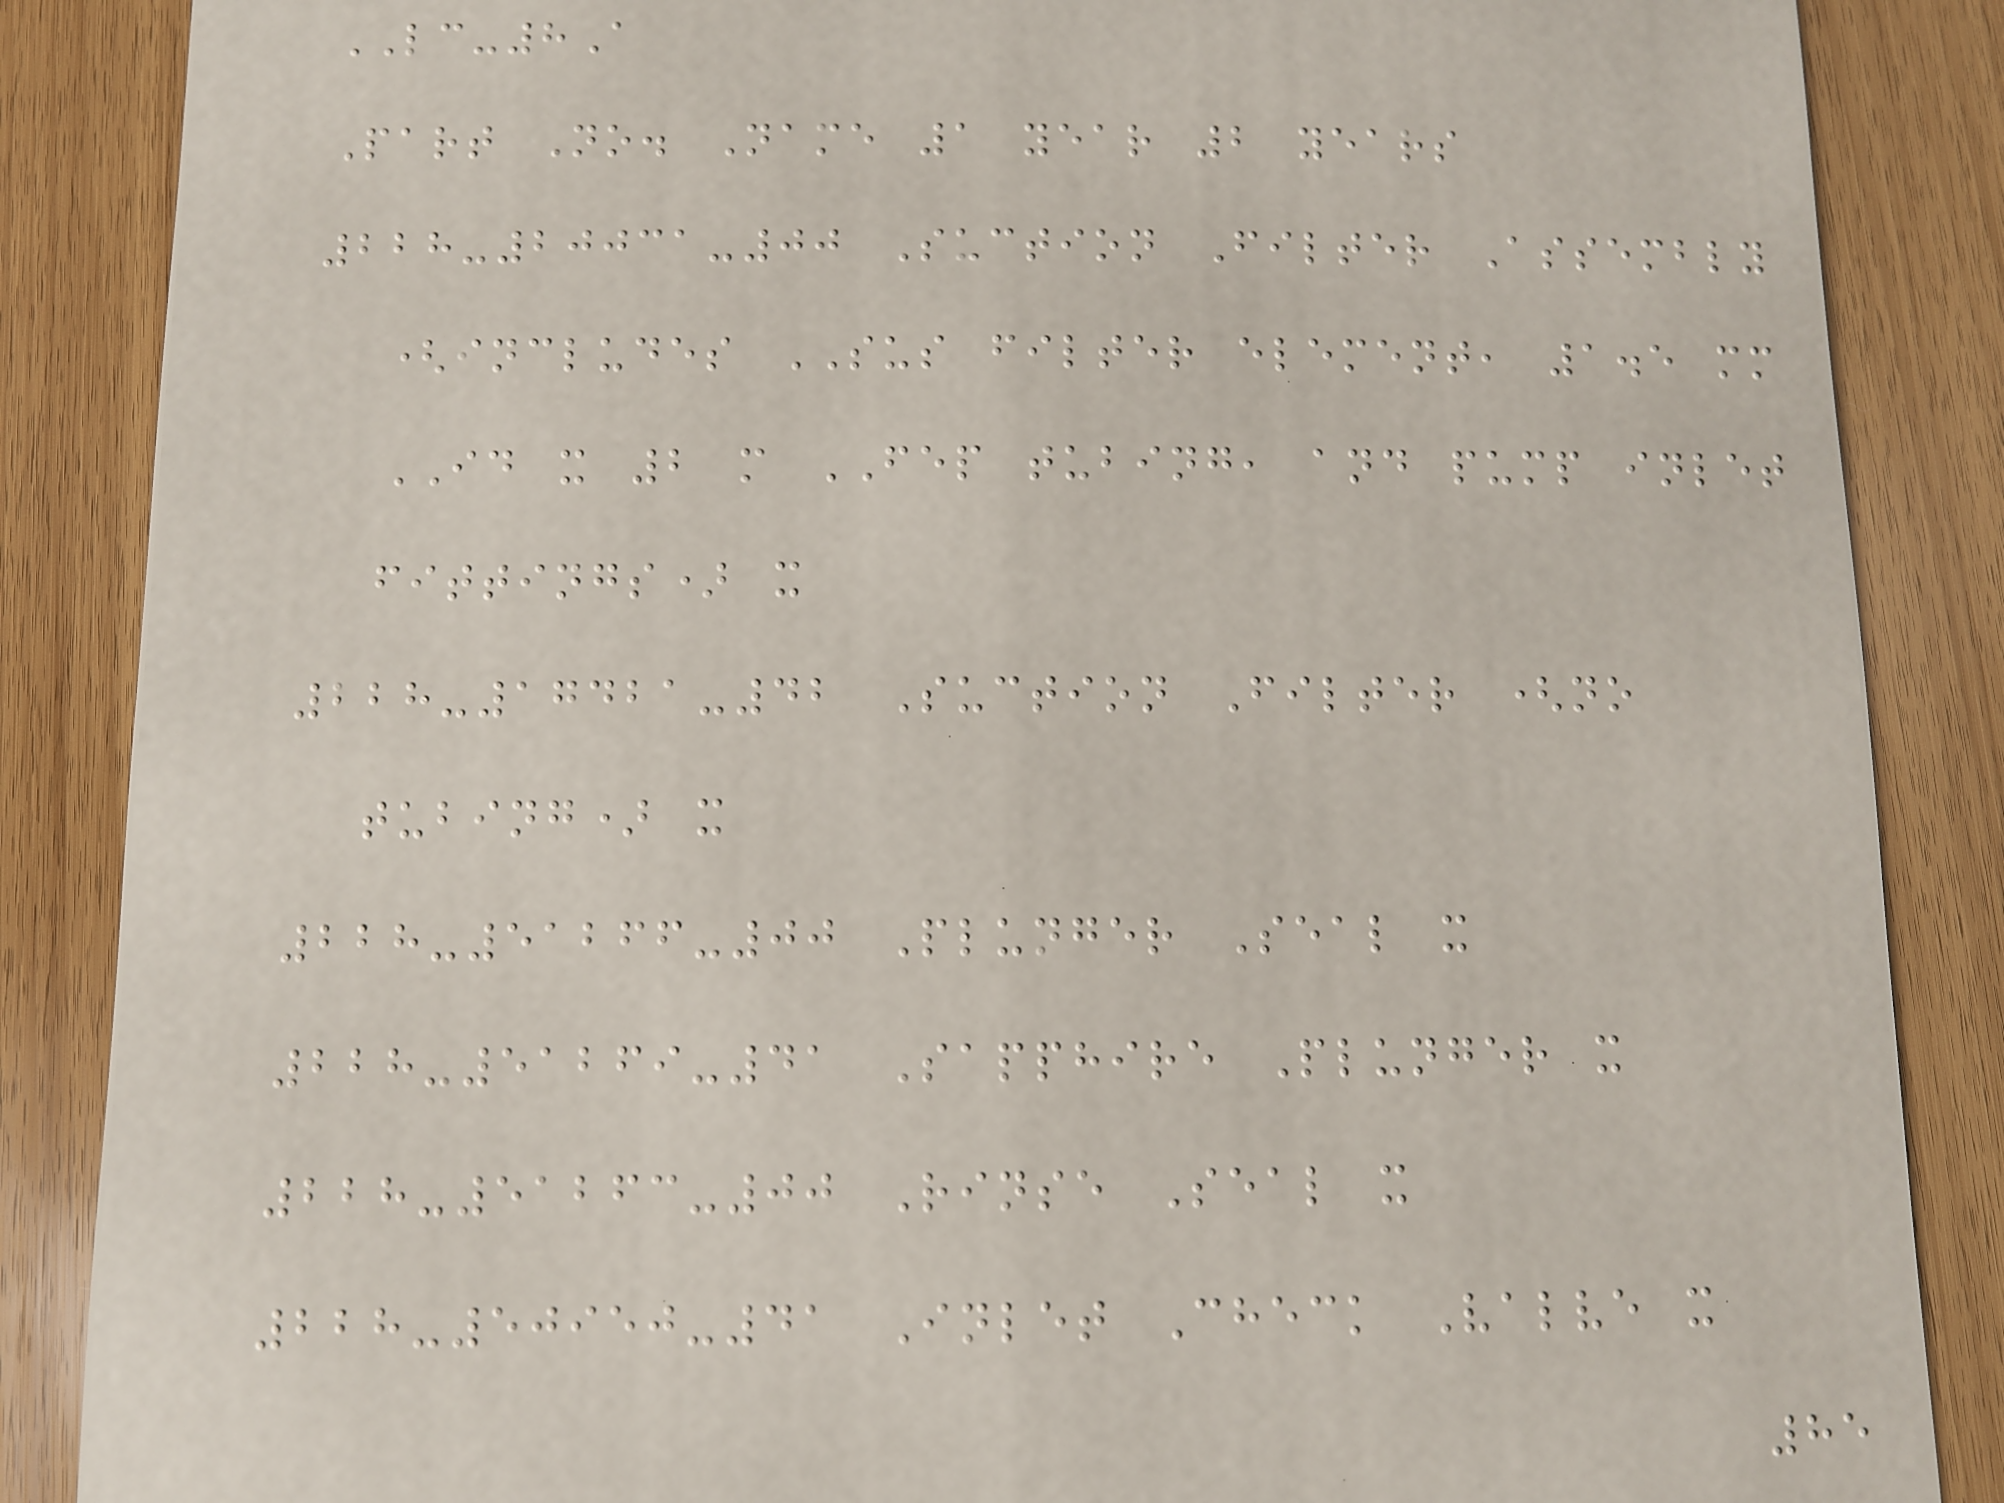LC-8A
Part No. Name 1 year 2 years
228-20031-00 Suction Filter Assembly
(includes SUS filter element, 1.5 mm
ID x 2 m FEP tubing, and pump inlet
fittings) x
228-17421-42 Suction Filter (no
tubing) x
228-51266-00 Plunger Seal x
228-51269-41 Sapphire Plunger x
228-51263-00 Rinse Seal x
228-50950-41 Inlet Check Valve x
85
